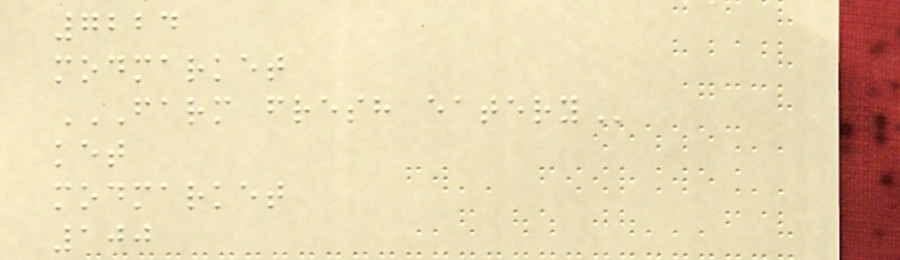7224
modmarket
FARM FRESH EATERY
ket
modmarket
100
